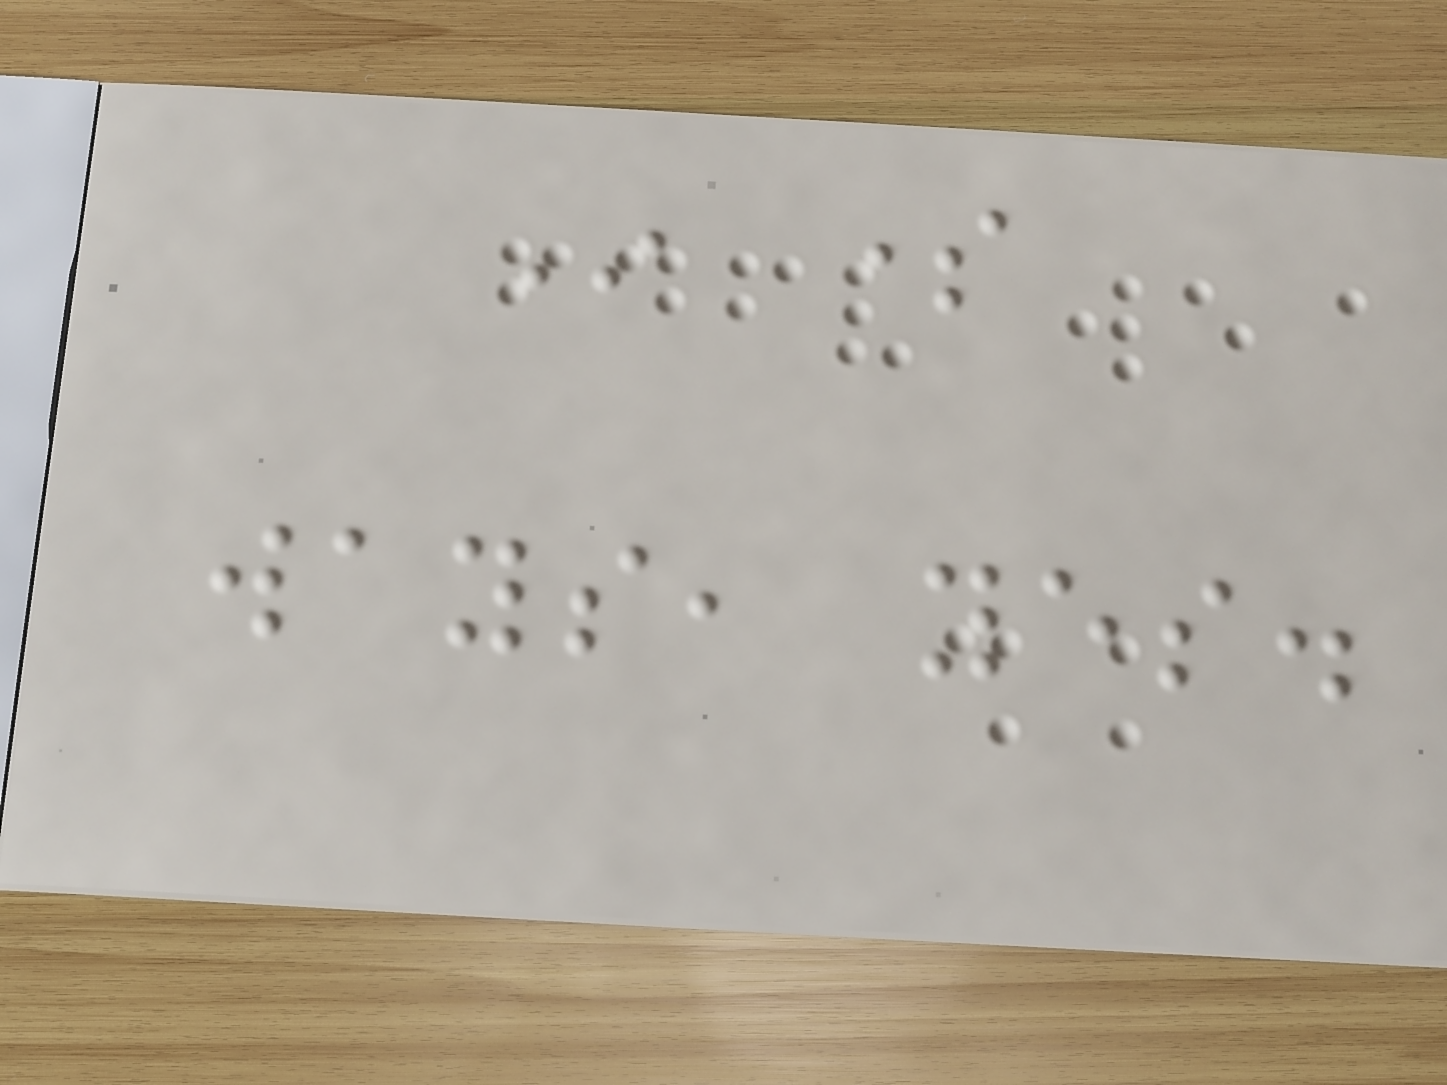In some
ways, yes.
